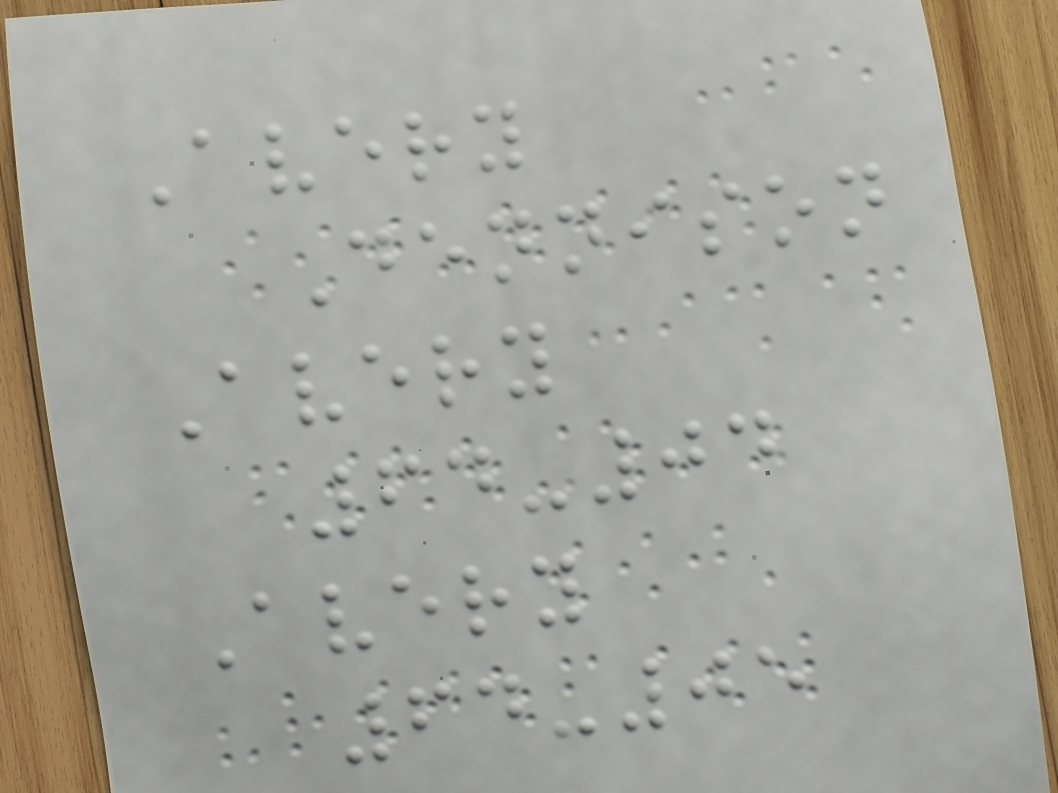Avery
Dennison
Avery
64-04
Avery
64-05
